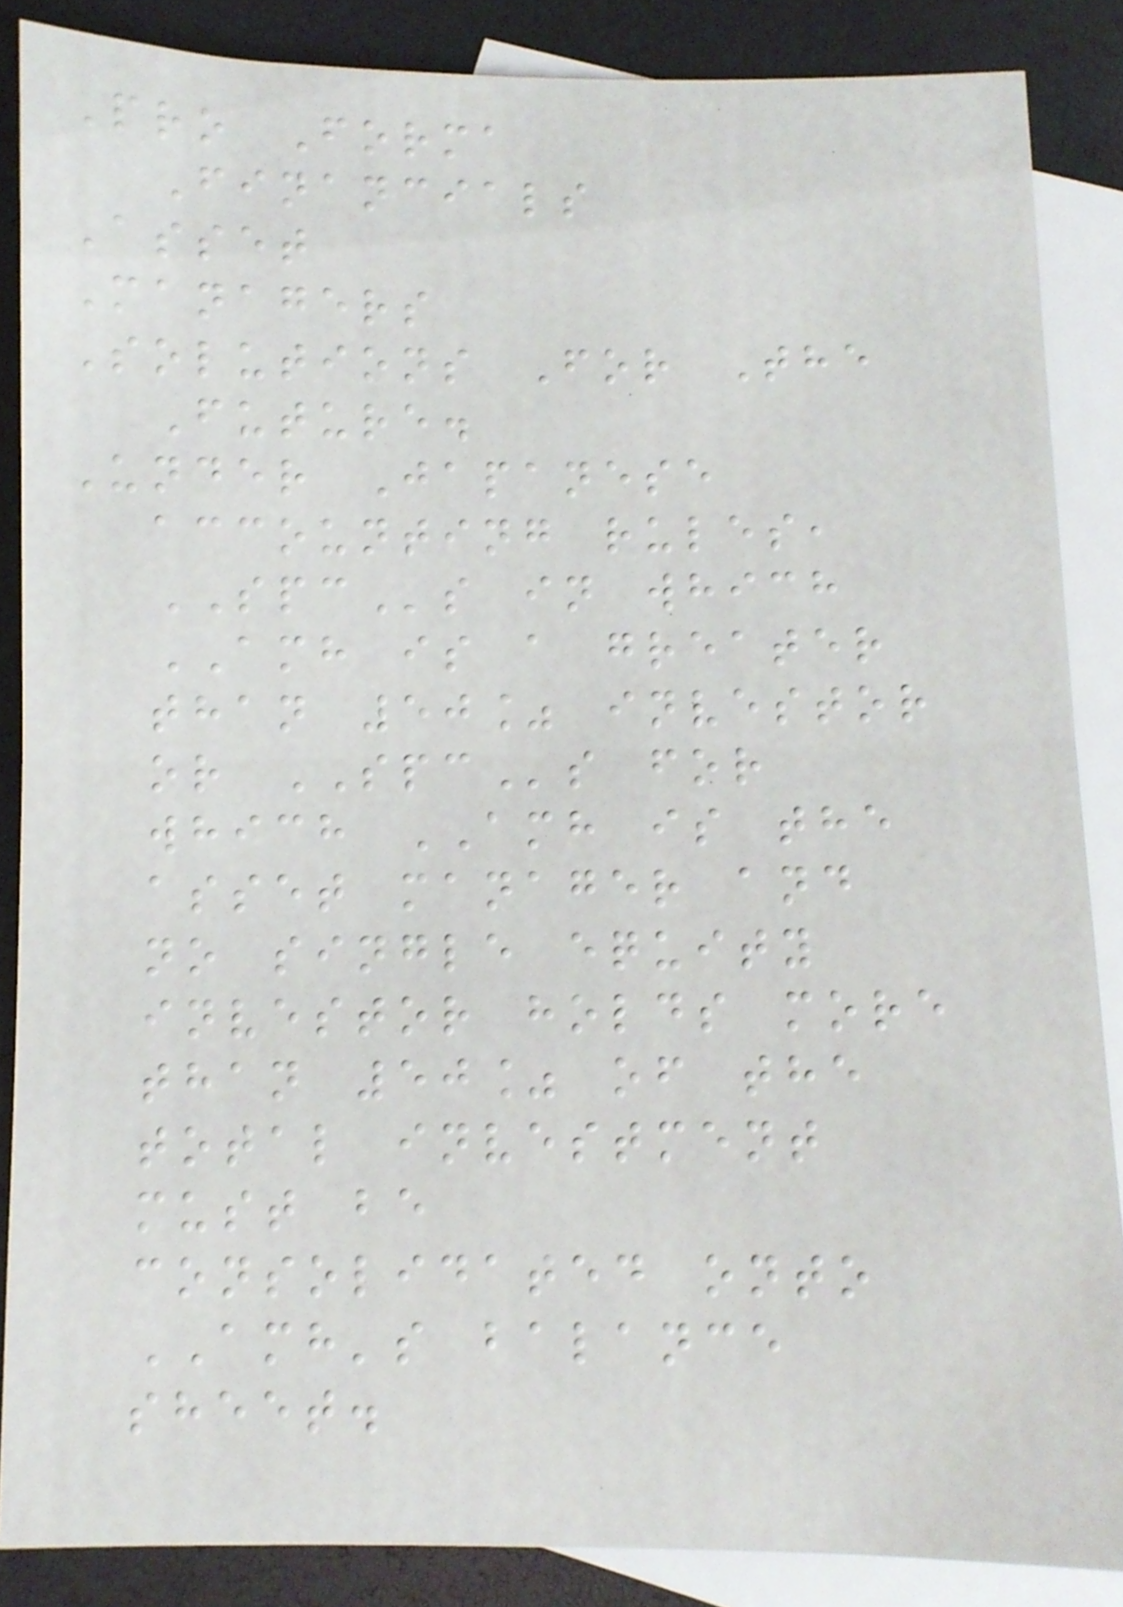Pro Forma
Financials
Asset
Managers
Solutions For The
Future.
Under Japanese
accounting rules,
SPCs in which
AMH is a greater
than 50% investor
or SPCs for
which AMH is the
asset manager and
no single equity
investor holds more
than 50% of the
total investment
must be
consolidated onto
AMH's balance
sheet.
